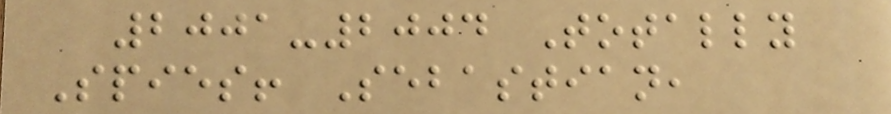2001-2004 Totally
Spies! Sebastian,
